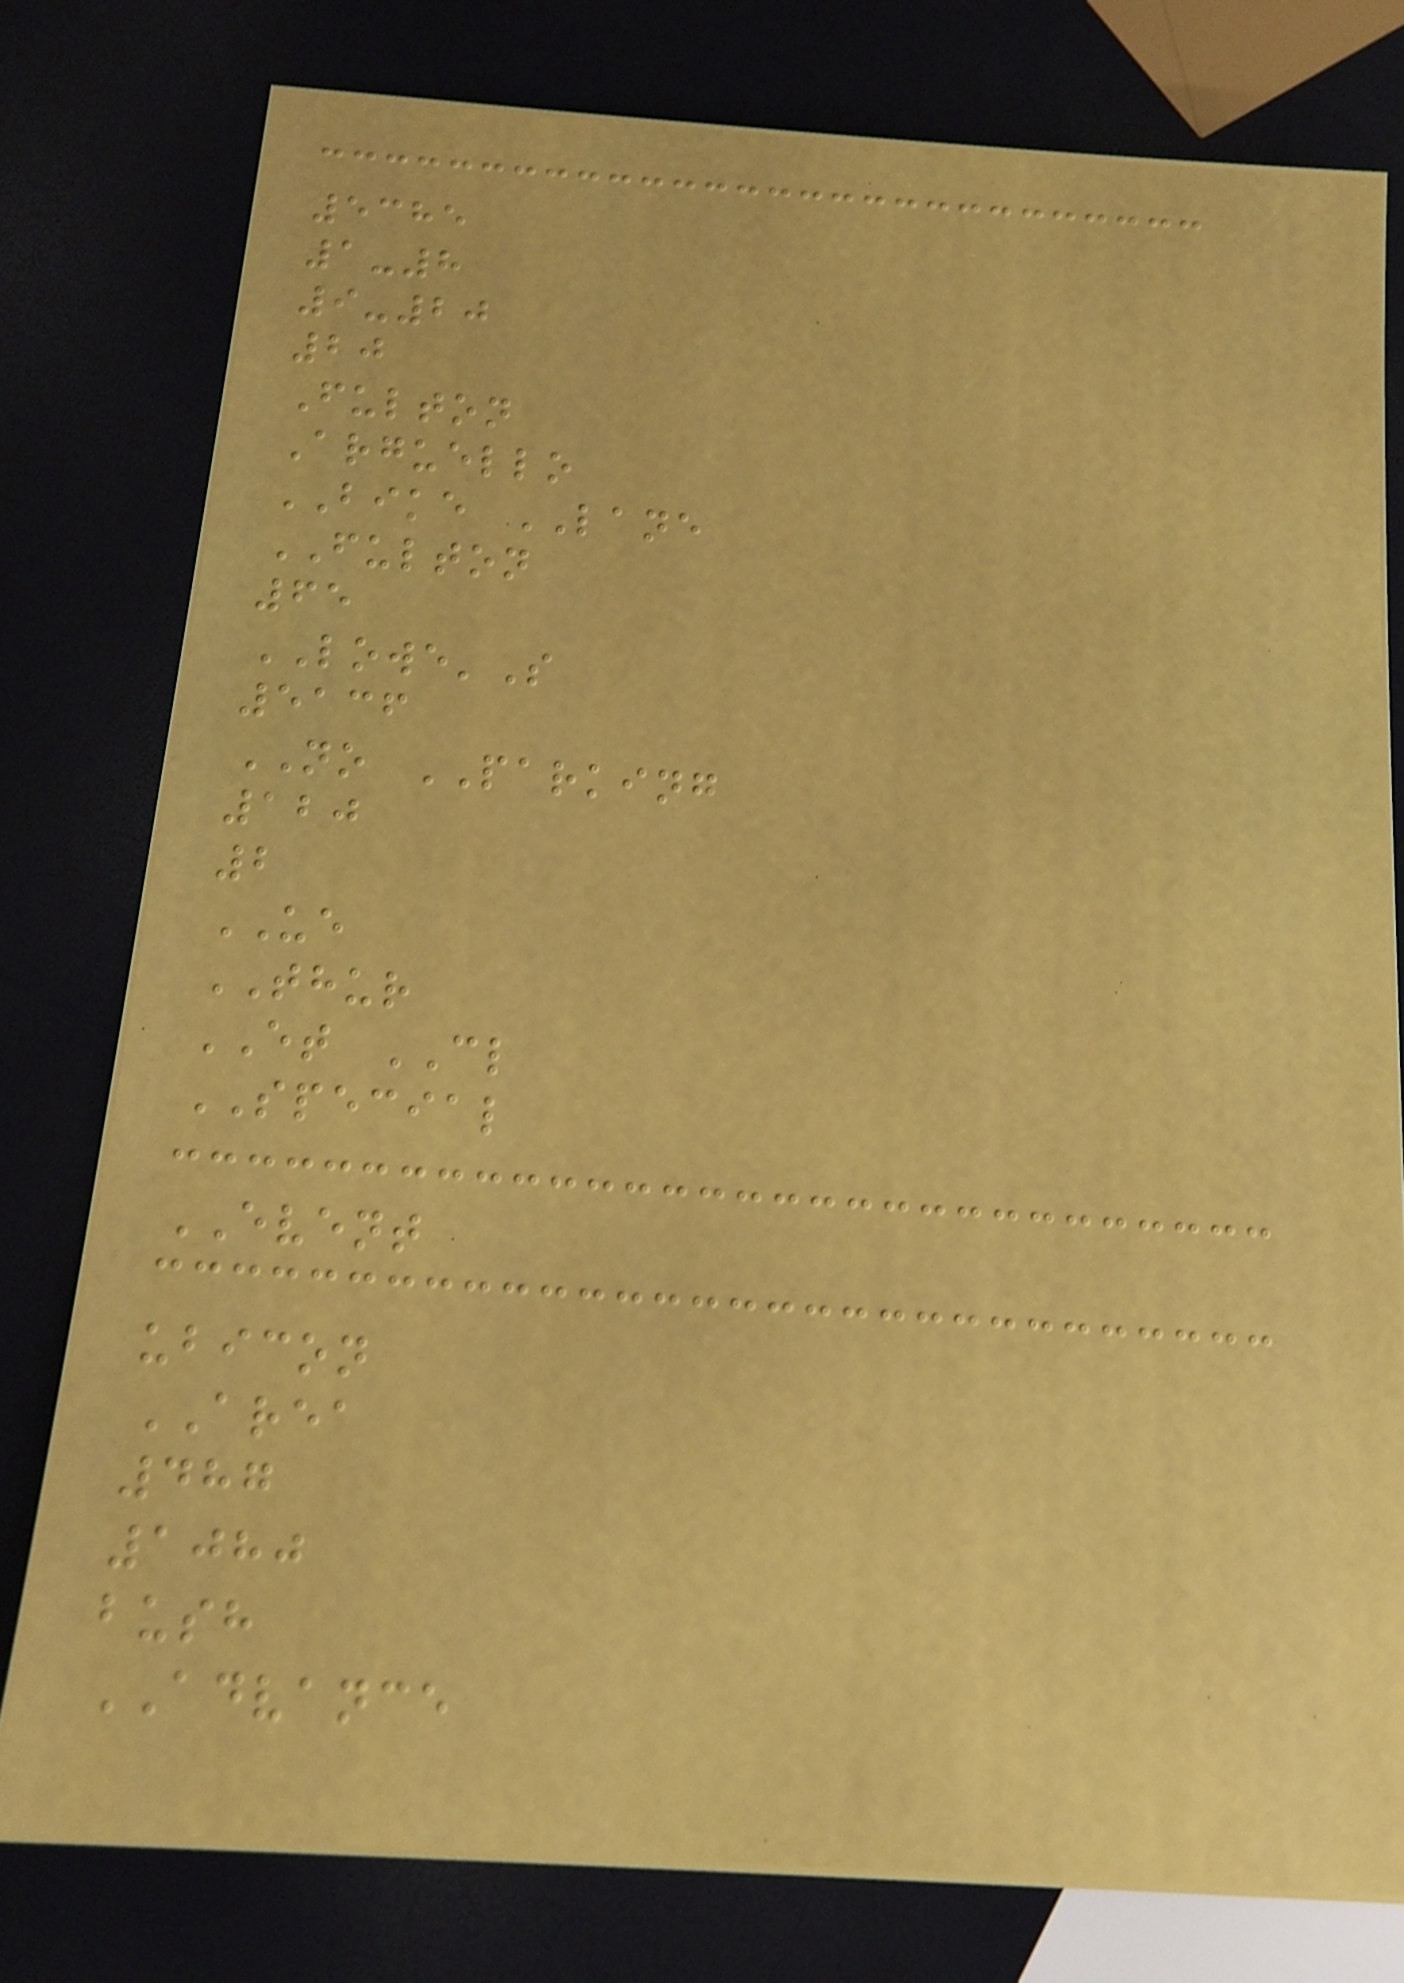5385
1-8
9-20
20
Fulton
Arguello
BIKE LANE
FULTON
65
LOWE'S
5136
NO PARKING
120
2
UE
THUR
ET CL
SPECIAL
EVENT
ubicon
AREA
487
1080
bush
ADVANCE
